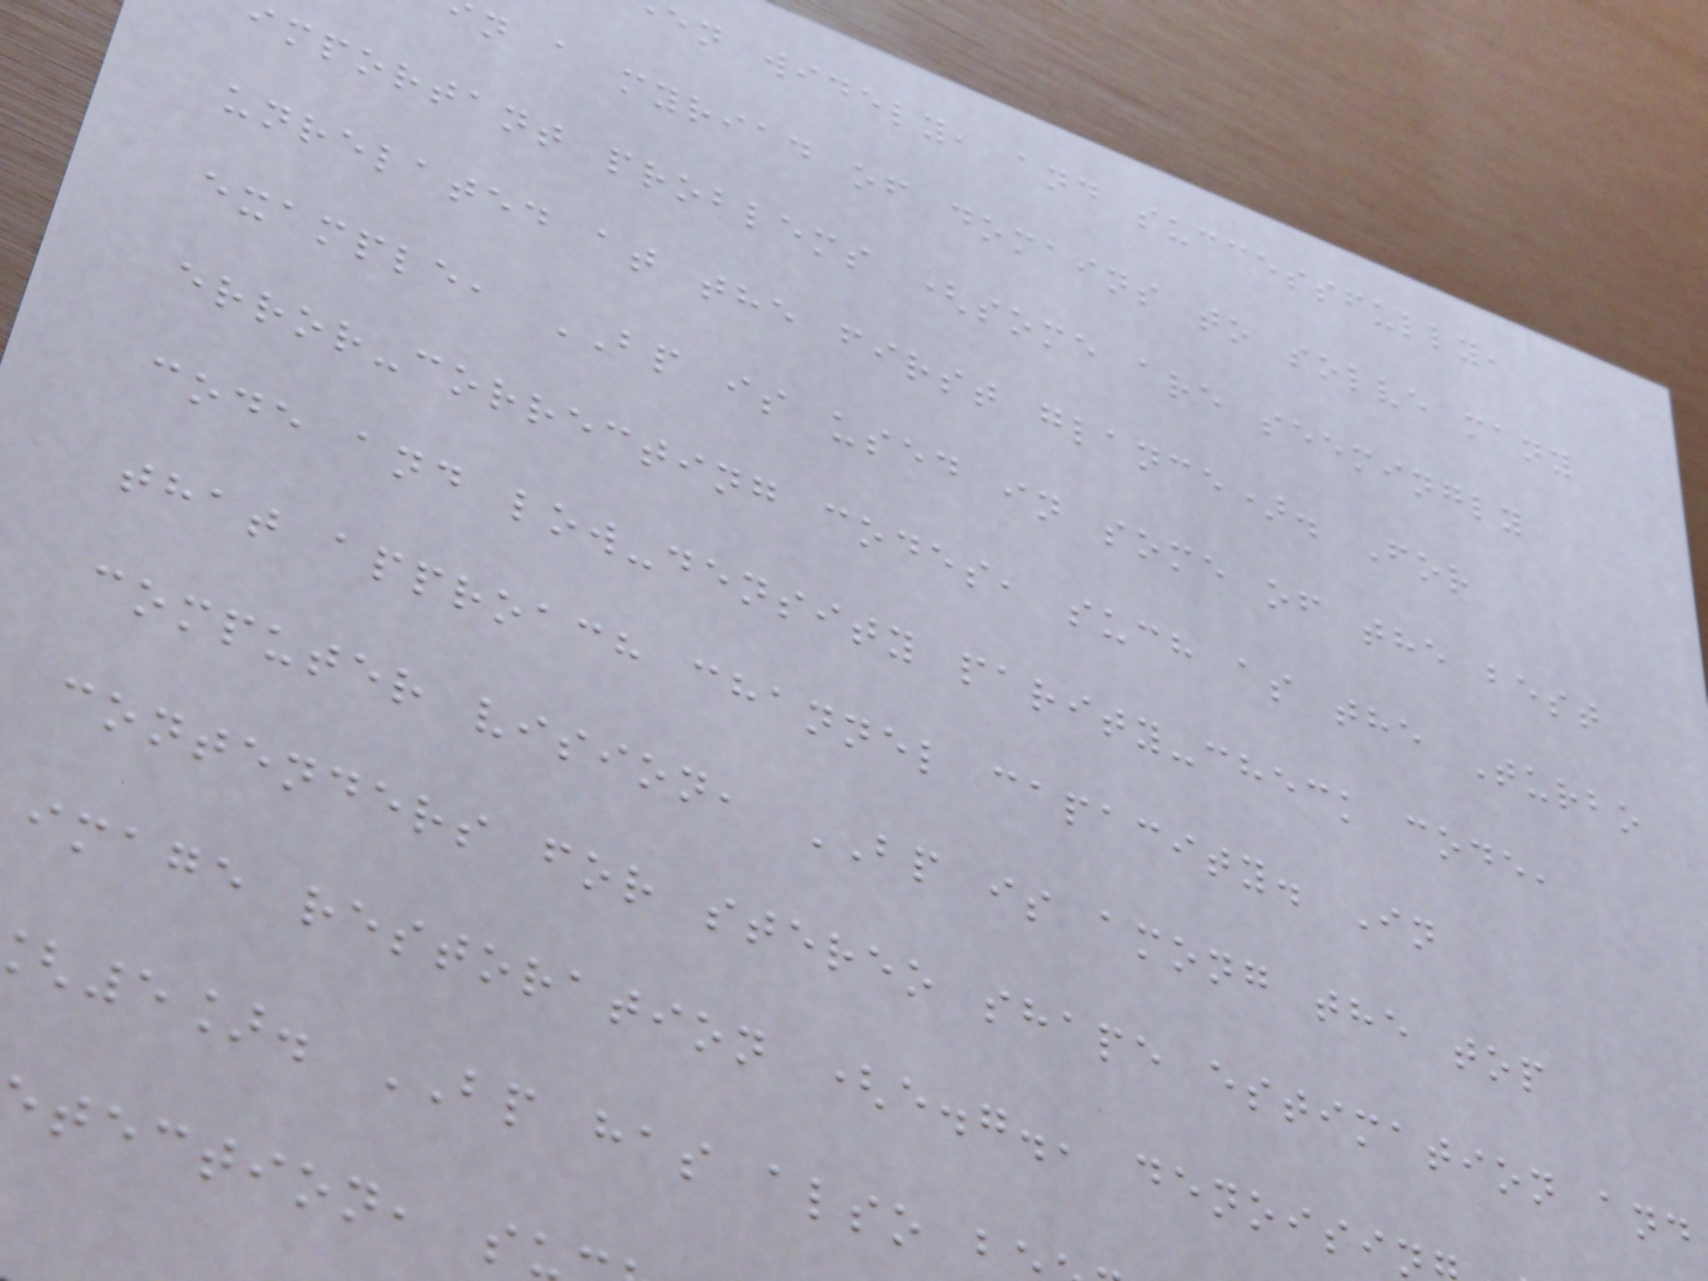en widely, and successfully,
n a myriad of domains to solve many
important problems (some are seemingly
unrelated at the first glance). For
example, BP is used in some of the best
error-correcting codes, such as the Turbo
code and low-density parity-check code,
that approach channel capacity. In
computer vision, BP is among the top
contenders for stereo shape estimation and
image restoration (e.g., denoisi
5]. BP has also b
tection, s
